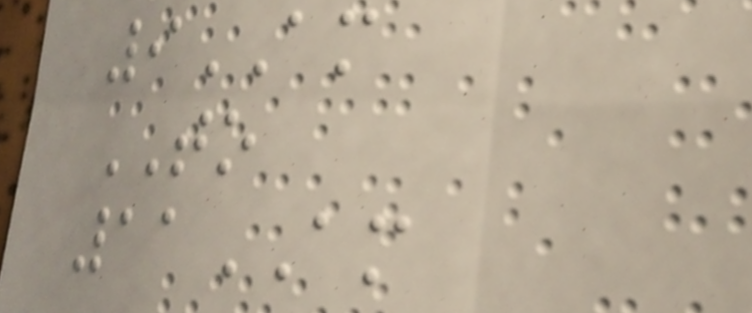9AM
TO
11AM
